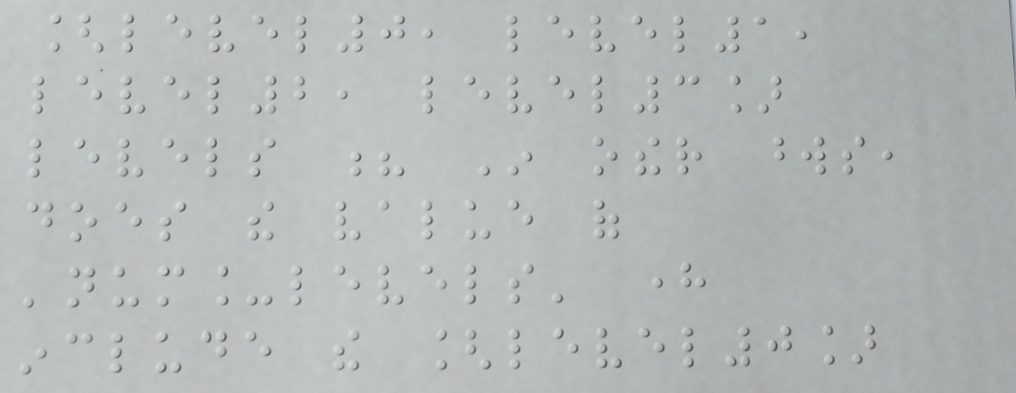[level0, level1,
level2, level3]
levels ? In other words,
does the value of
'num_levels' here
include the [level0]
